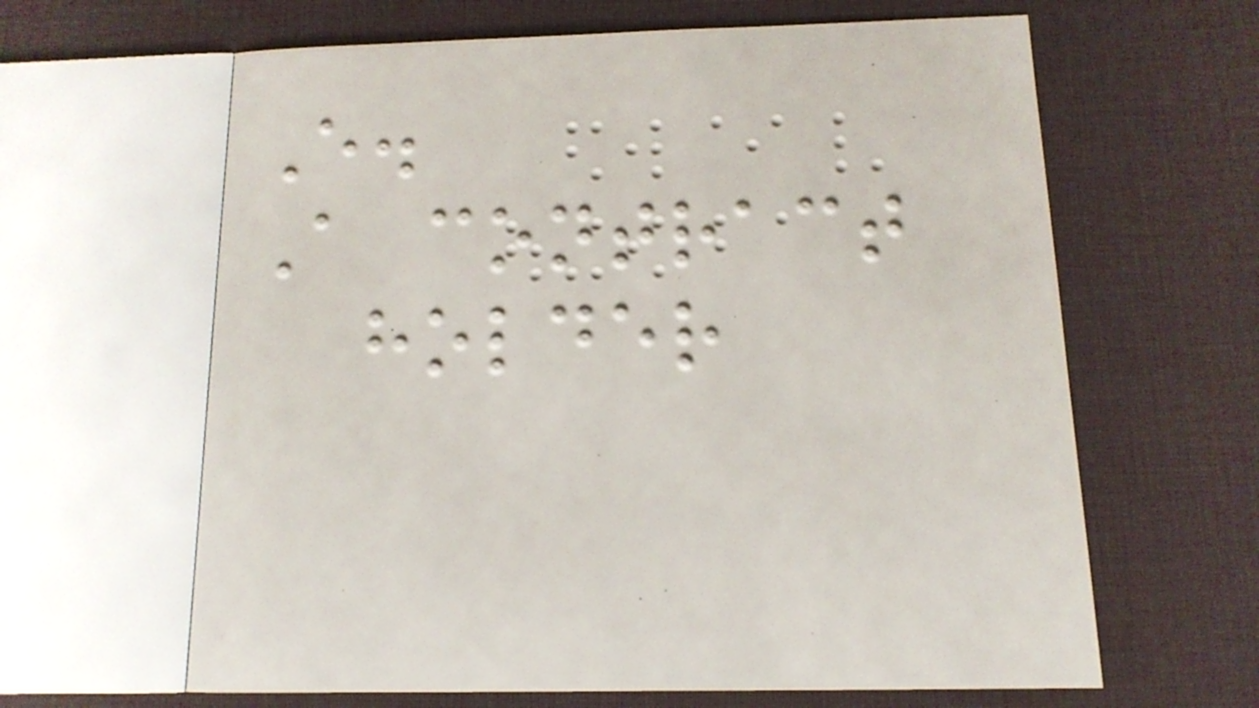E.
A contract
holder
